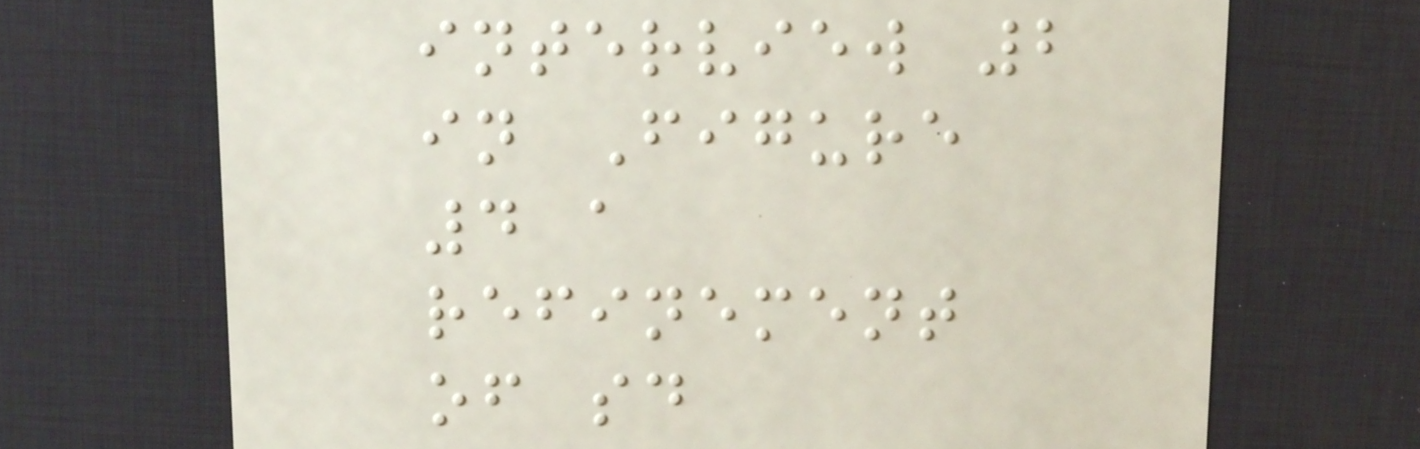interview 2
in Figure
4 a
refinement
of sd
